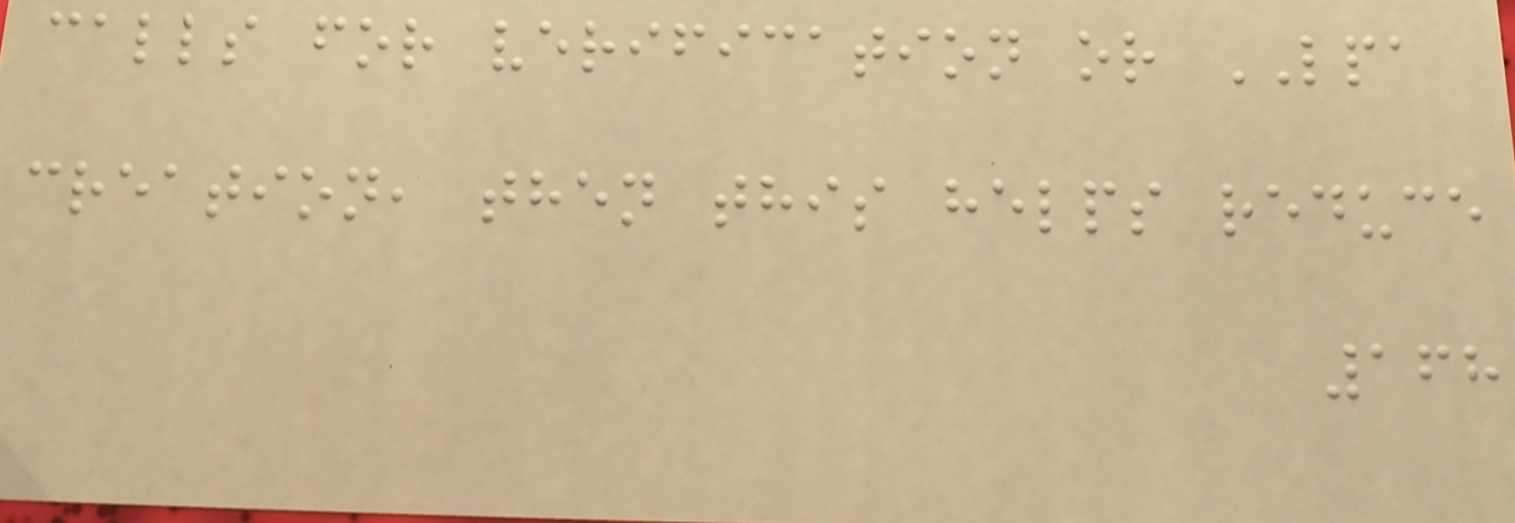calls for verification or LPA
creation, then this helps reduce
168
